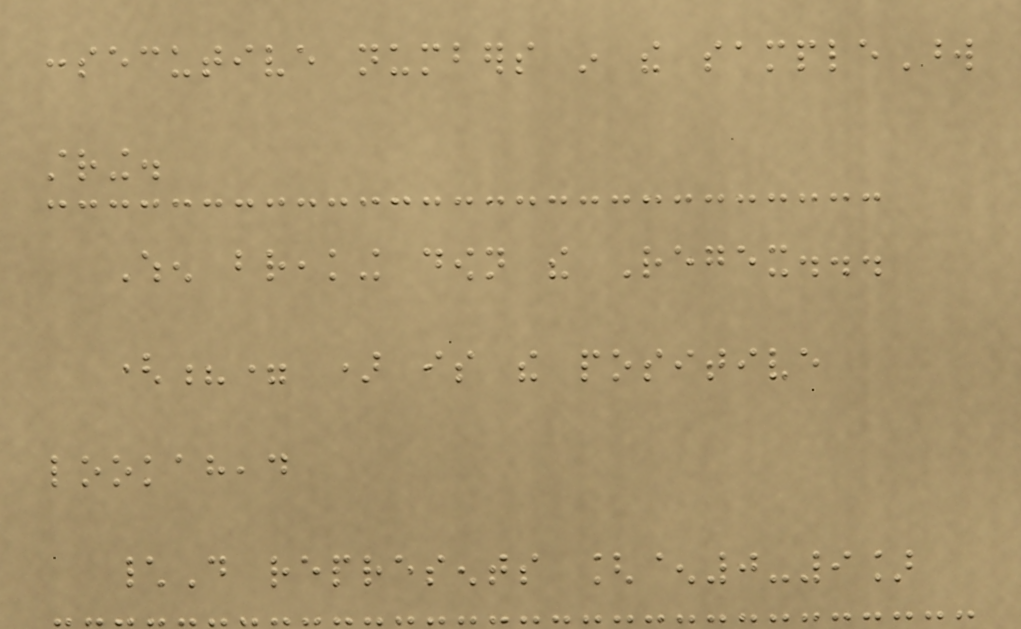consecutive numbers in the sampleWord
string.
When breaking down the Regex...
(?= ) is the positive
lookahead
\D represents [^0-9]
